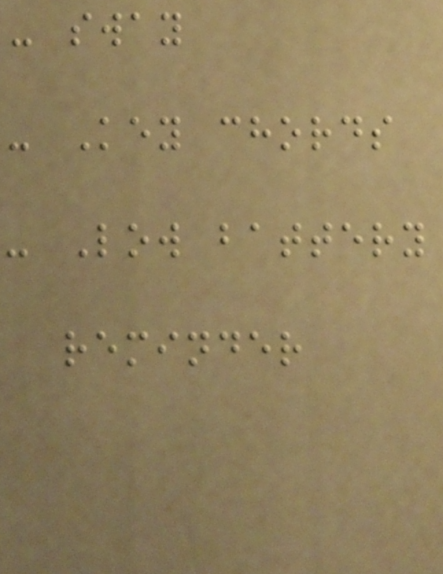- sway
- Key chords
- Low battery
reminder
